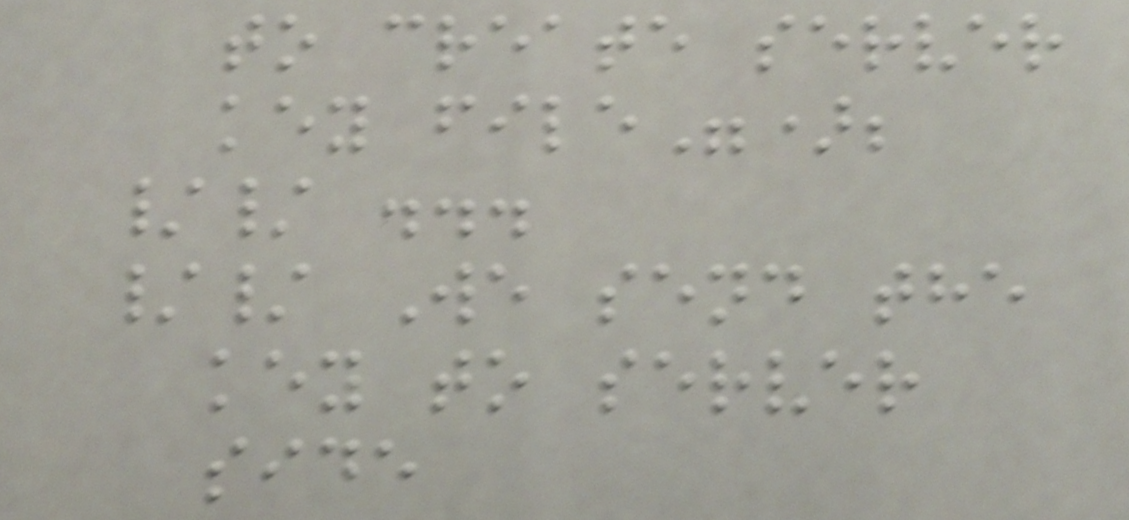to create server
key file");
// ...
// We send the
key to server
side
